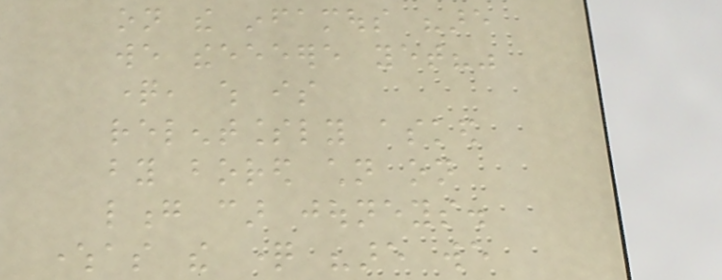on the infamous "are
we theeeeere yet?"
question, which is
relentlessly asked
by bored children on
long car jouneys.
whereas the question "are we
